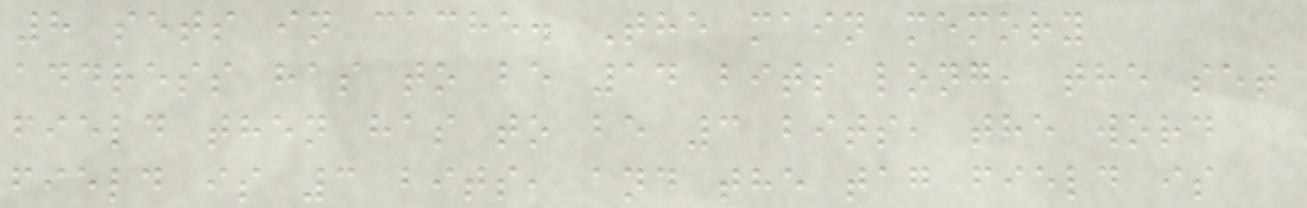8 sets in cache. The main memory
address has to be 14 bits long, the set
field then has to be 3 bits, the word
field is 3 bits, and the tag field is
